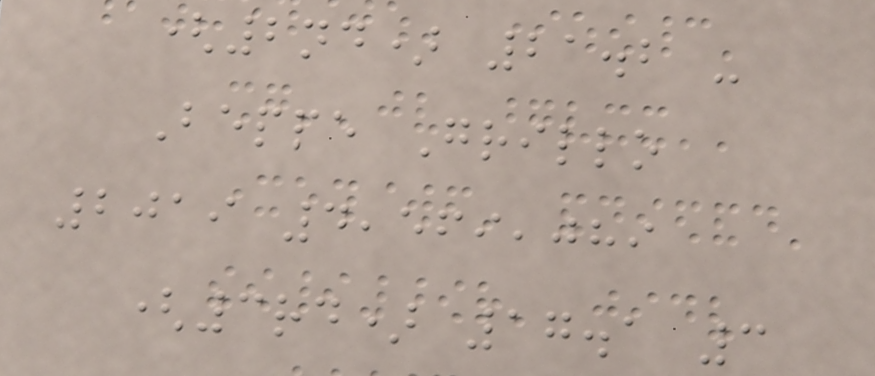(2nd) 21.2 -
Beppe Grillo
2019 4,569,089
(3rd) 17.1 3
